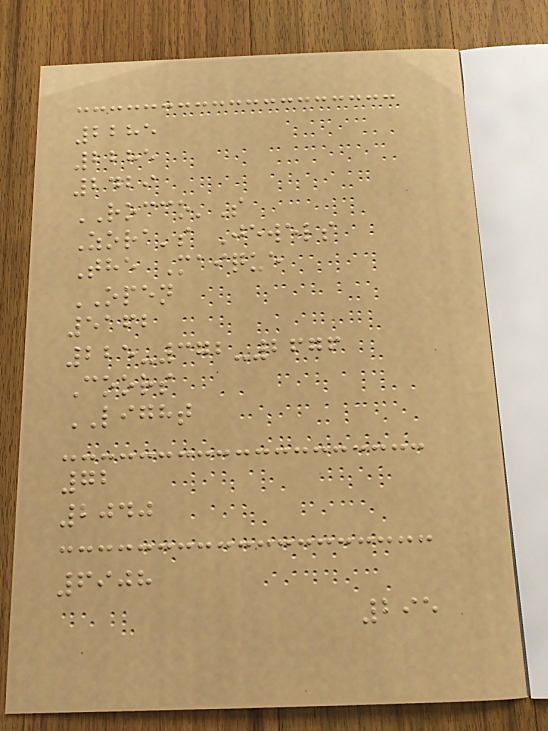2285
2285
2429
ROCCO'S
Zora's Jewels
The Maique
OPEN
5162
225-372-2676
Coors
LIGHT
72
2040
6908
295
